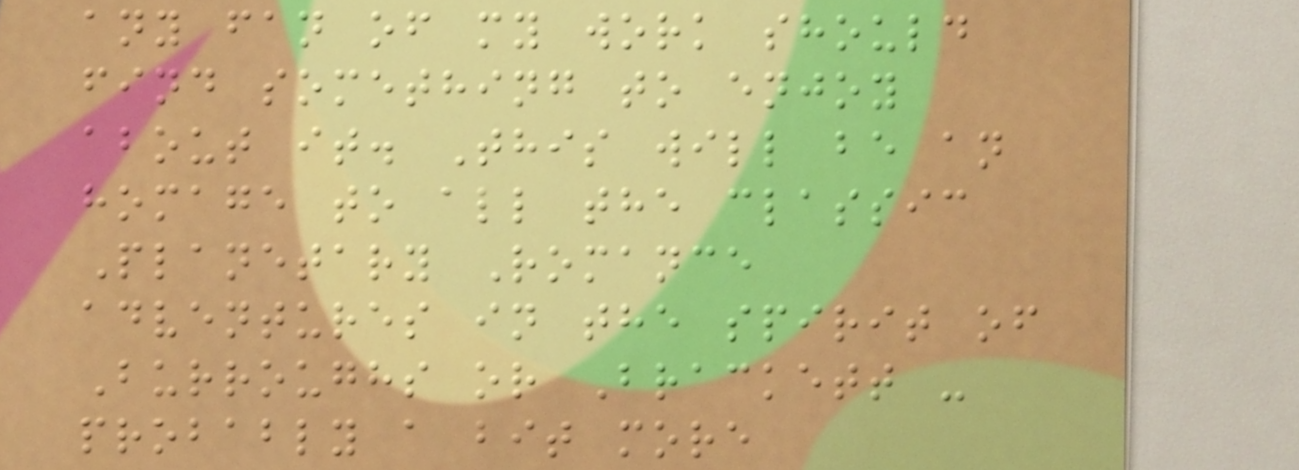any fan of my work should
find something to enjoy
about it. This will be an
homage to all the classic
Planetary Romance
adventures in the spirit of
Burroughs or Brackett -
probably a bit more
